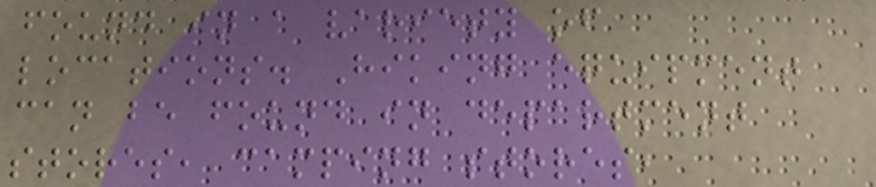found in a variety of
locations. Hiking equipment
can be found in department
stores, camping stores,
